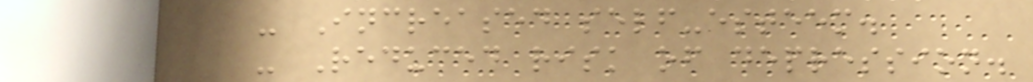- Increased self-esteem.
- Reduced risk of depression.
